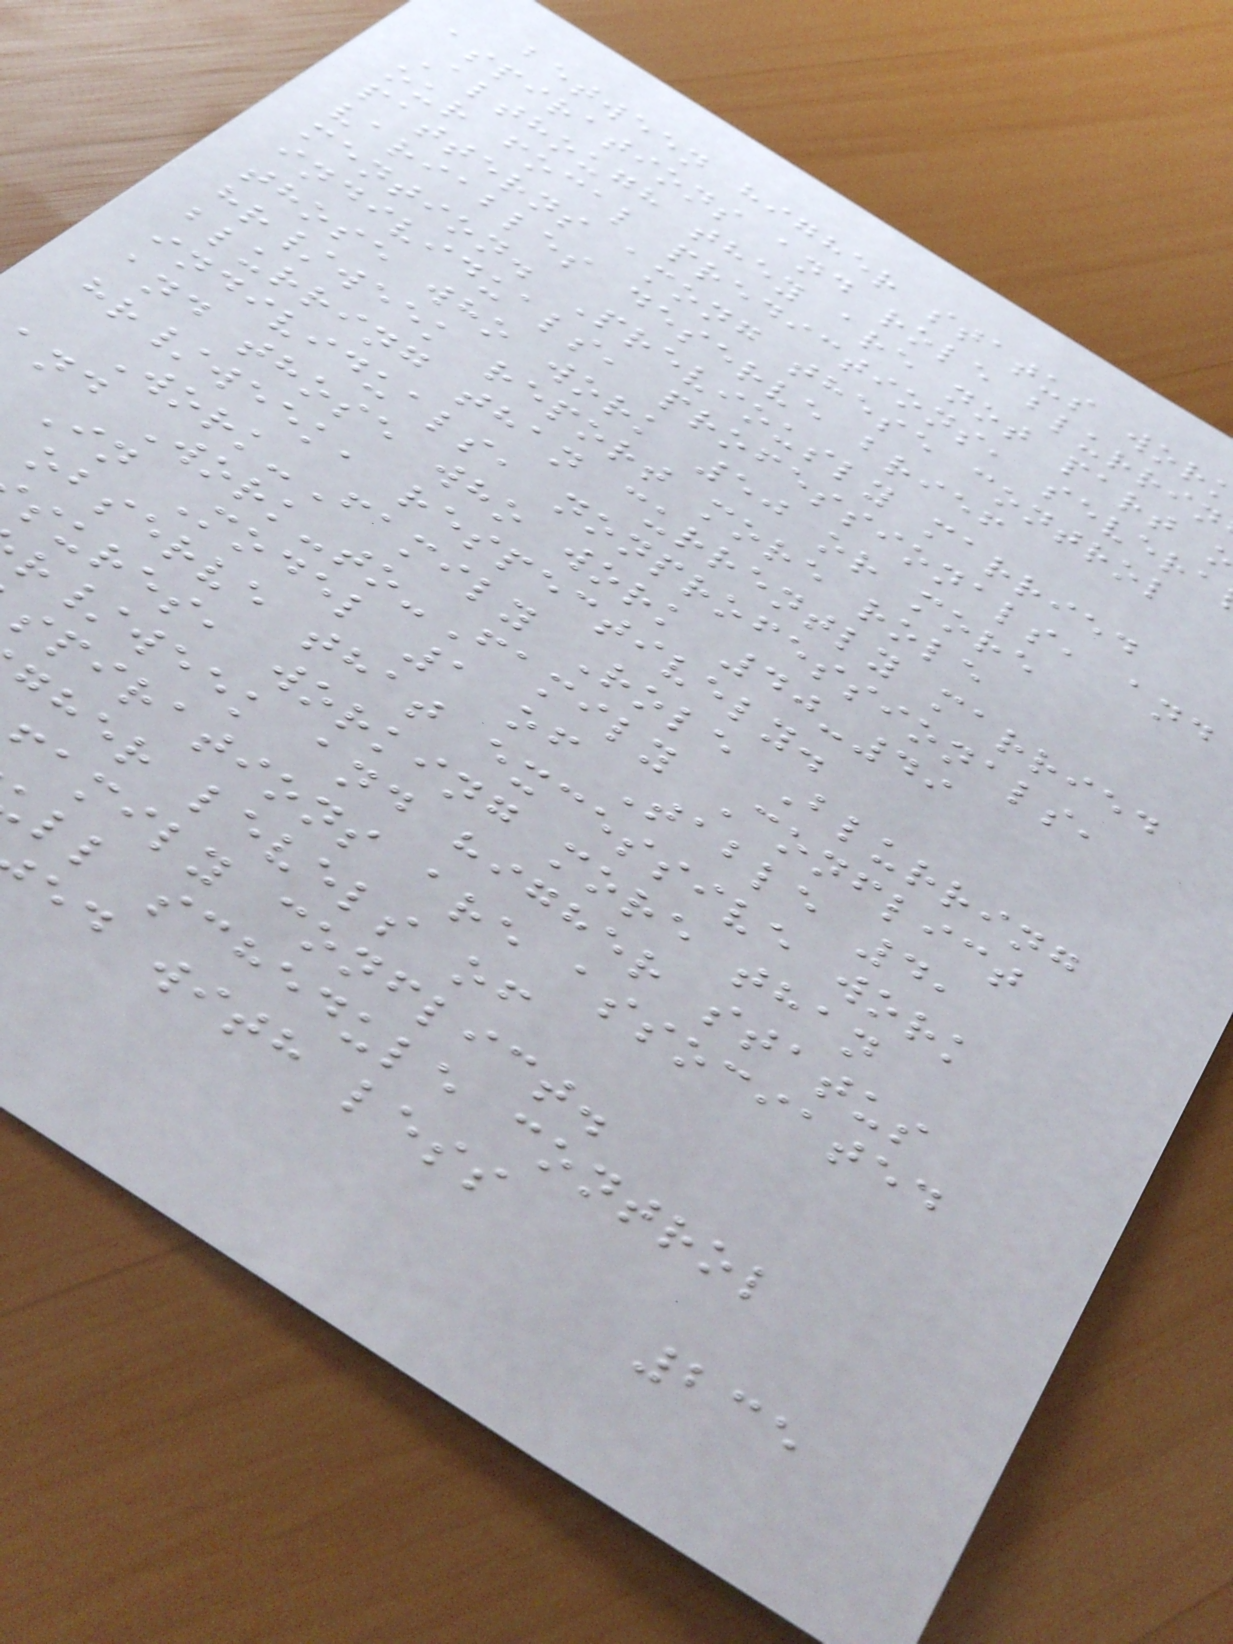between higher status wor
aspirations and role blurrin
Although they are not part
our focal predictions, severa
patterns among these control
variables deserve brief
mention. Previously married
individuals, professionals, and
those who work 50 or more
hr/week report more role
blurring than currently married
individuals, nonprofessionals,
and those who work 40-49
hr/week, respectively.
Work-Family Role Blurring
nd Work-to-Family Conflict
In Model 1 of Table 4,
observe that excessive work
sures, working more than
r/week and higher status
spirations are associated
gher levels of
amily conflict.
ll schedule control
ed with less
235
